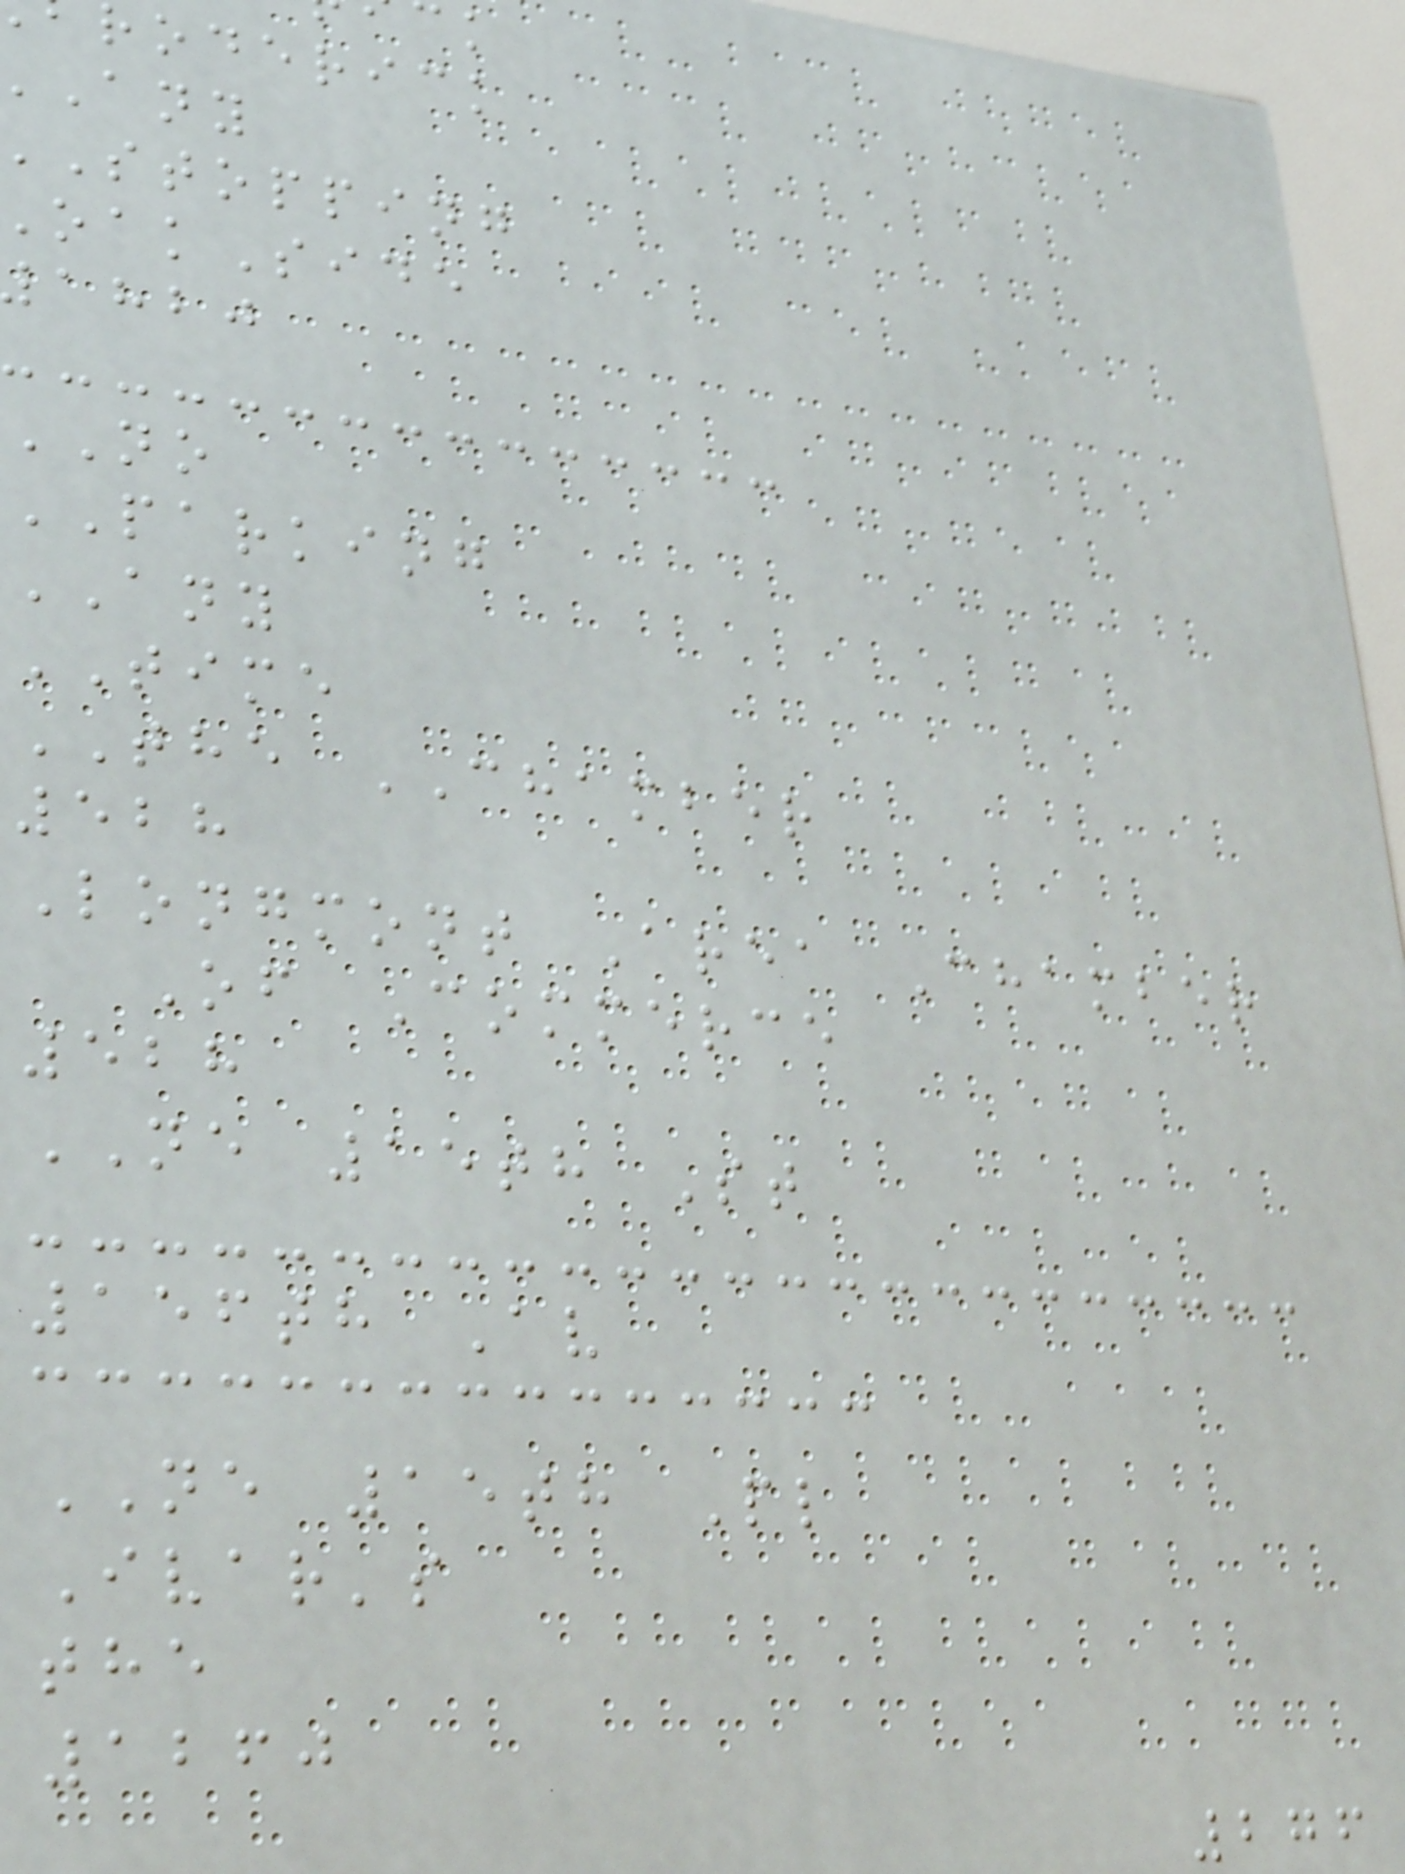roderick
stopping
akSide
ahbj
NO
PARKING
ANY
TIME
THE CHAMBER
528
Longmont Area Chamber
Of Commerce
528
NE 15th St
156th Av
NE 15th Pl
Ivar's
the
1260
276
